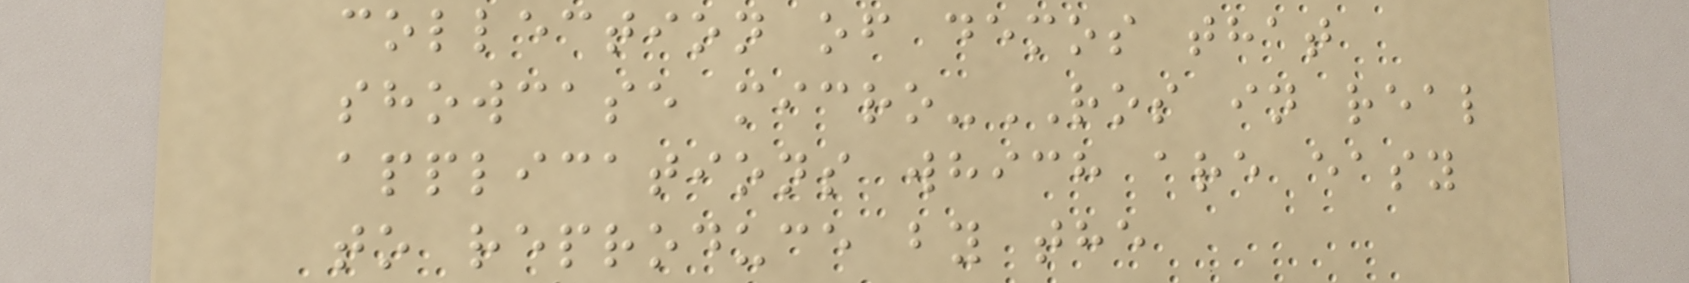collection of demos that
showcase micro-ROS in real
applications which are easy
to reproduce by the
